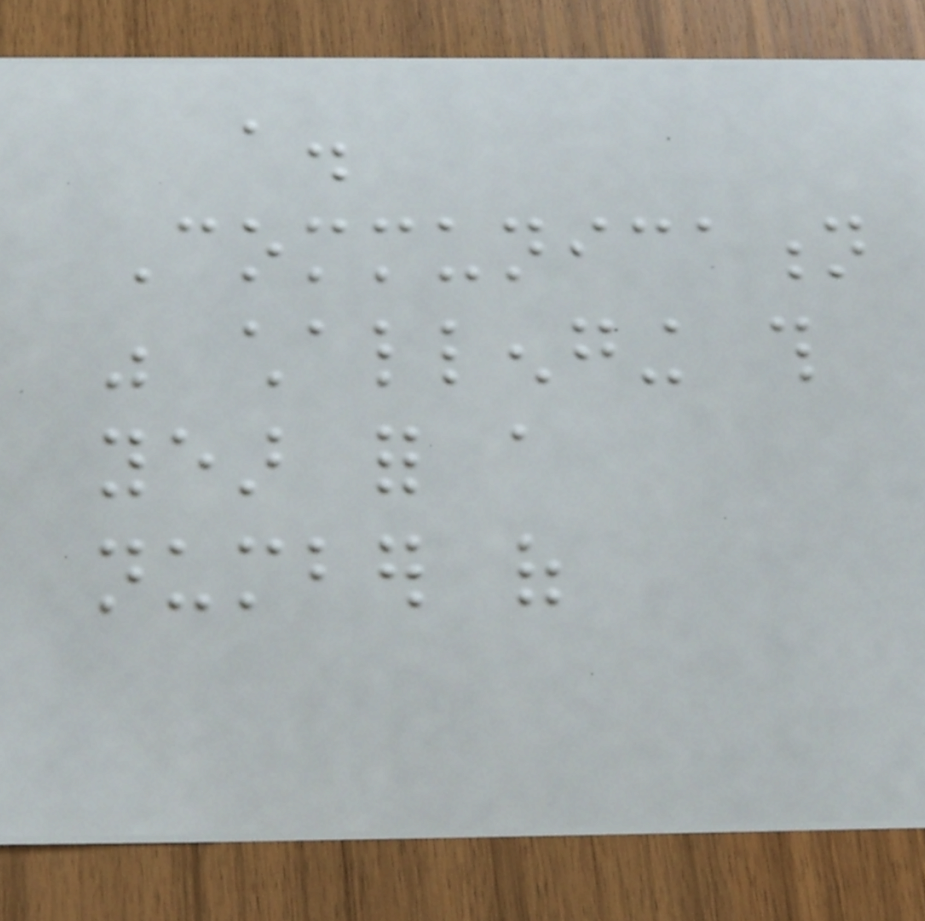a.
Communication
was challenging this
year for a
number of
